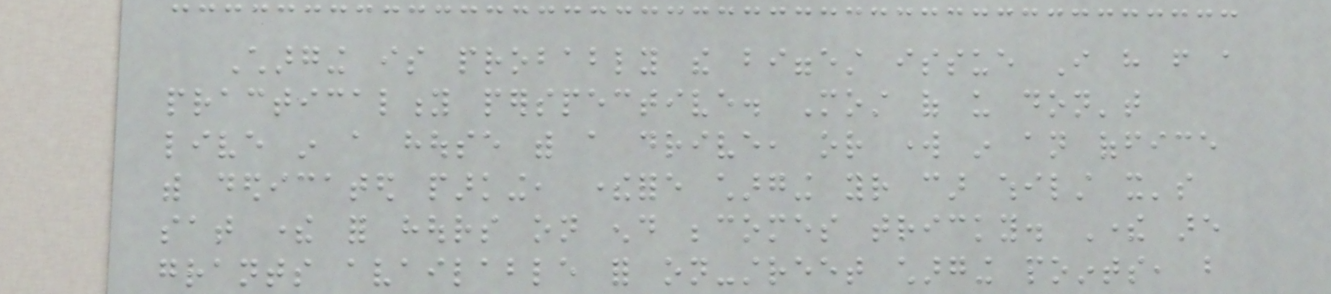Charging is probably the biggest issue I have from a
practicality perspective. Most of us don't
live in a house with a drive, or work in an office
with dedicated parking, therefore charging your car whilst it's
sat there for hours on end becomes tricky. There are
grants available for on-street charging points, but
